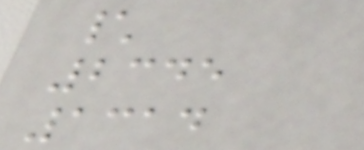\
2345
1314
